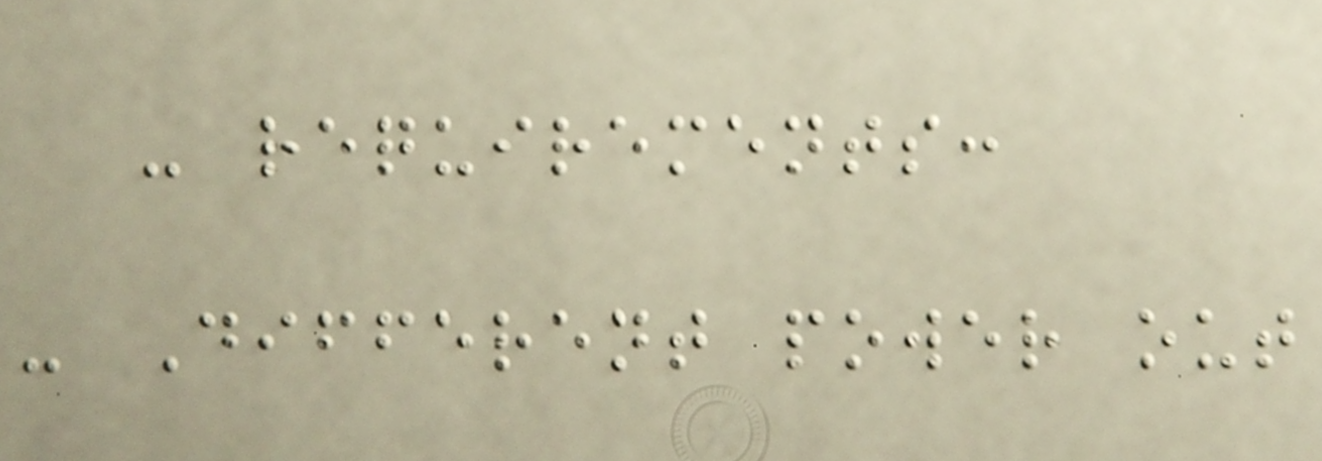- requirements:
- Different power out
